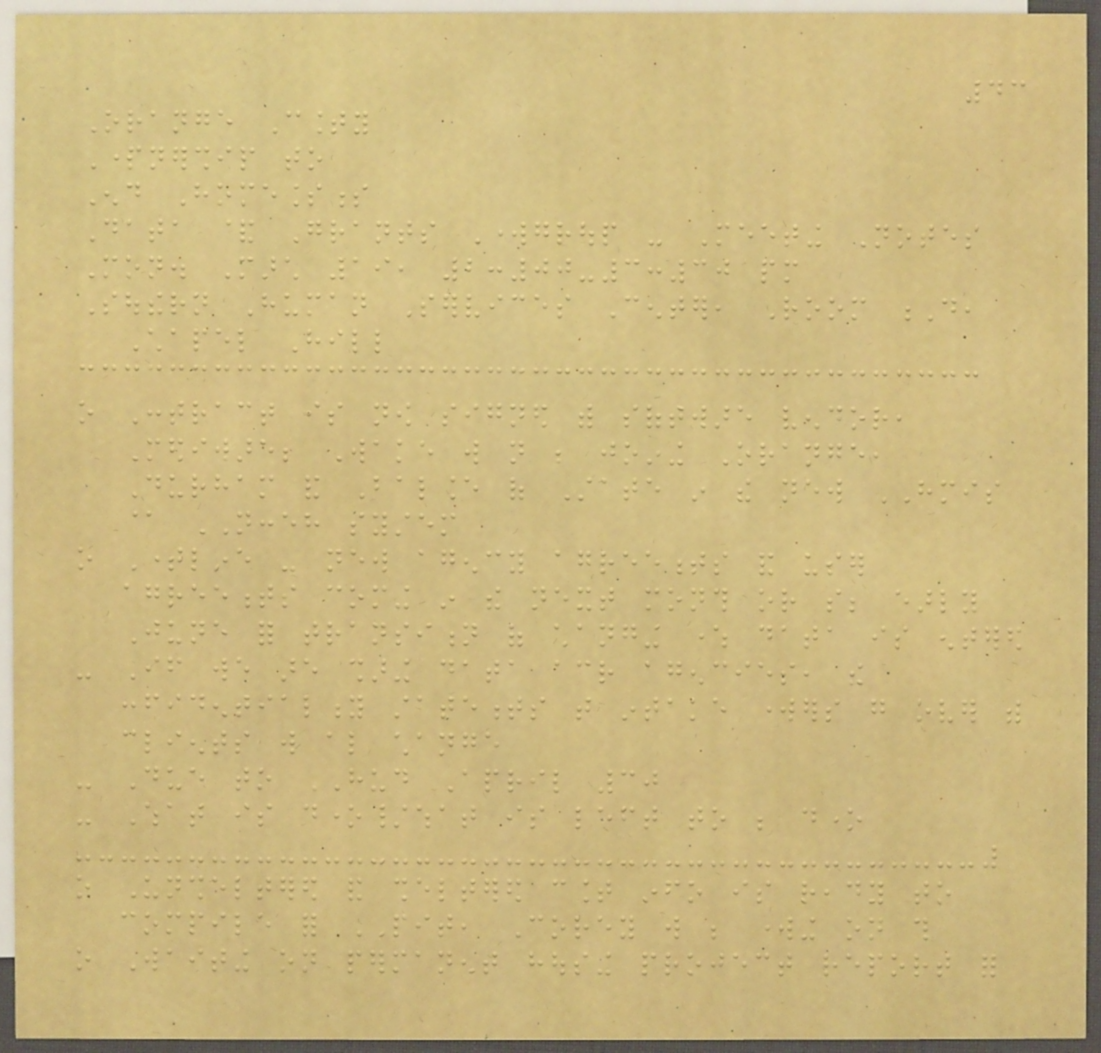43
Orange County
Partnership to
End Homelessness
Data & Grants Workgroup - Meeting Notes
Mon. March 19, 2:00-3:30 pm
Southern Human Services Center, Room D,
Chapel Hill
o Contract is now signed with software vendor,
Mediware; Wake will not be joining Orange,
Durham and Balance of State in the new HMIS
@ NCCEH system
o Timeline - new agency agreements and user
agreements coming in the next month or so; early
June for transition of changing where data is entered
- If we are sharing data across agencies, the
confidentiality statements that intake workers go over with
clients will also change
- Due to HUD April 30
- What is done/what is left to be done
o Unsheltered and sheltered count info is ready to
compile for PIT, Corey will be working on this
o Waiting on permanent housing project report for
